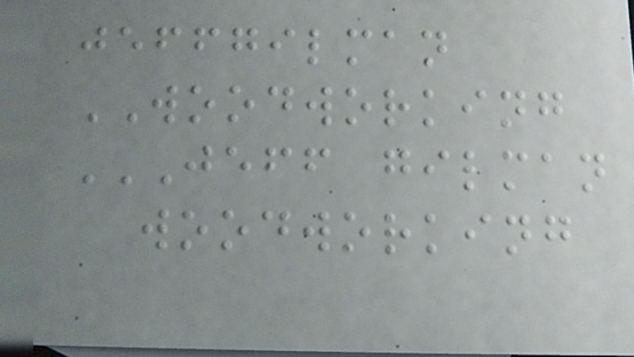jeffgilman
WOODWORKING
JEFF GILMAN
WOODWORKING
